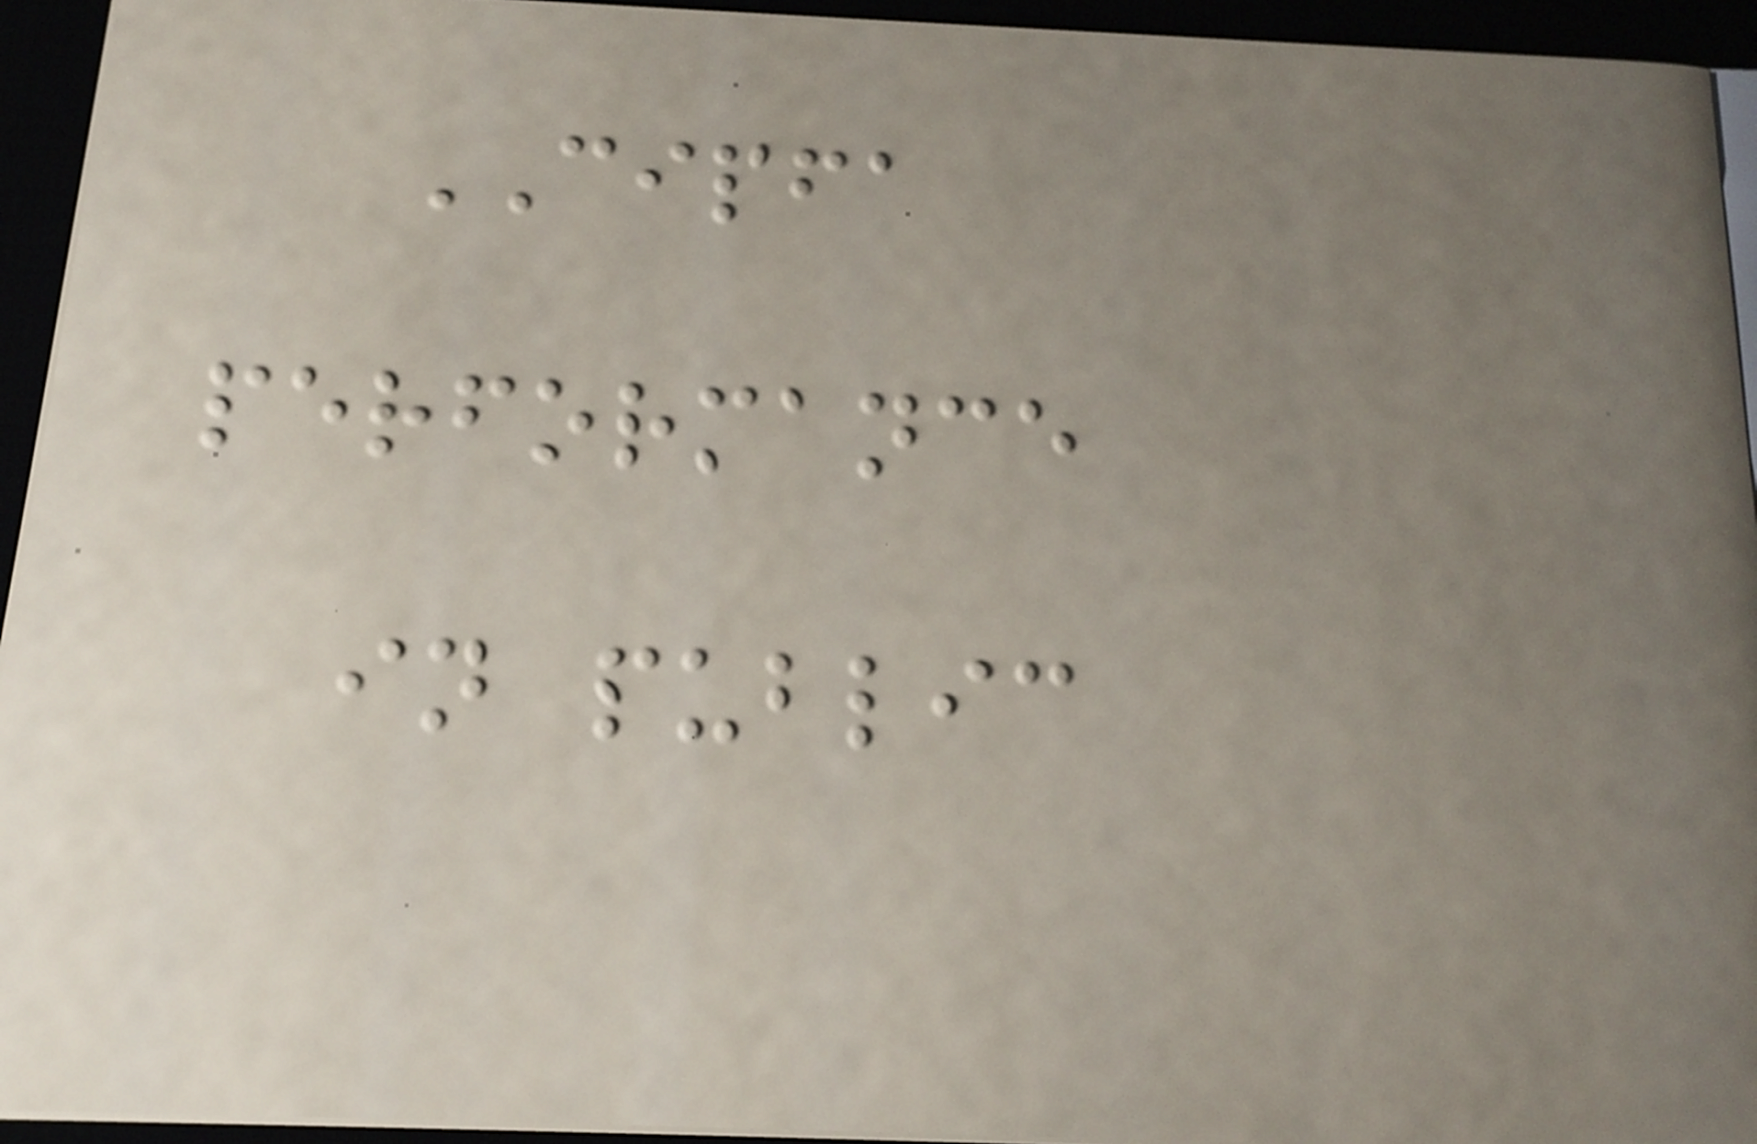CIPFA
performance
in public
